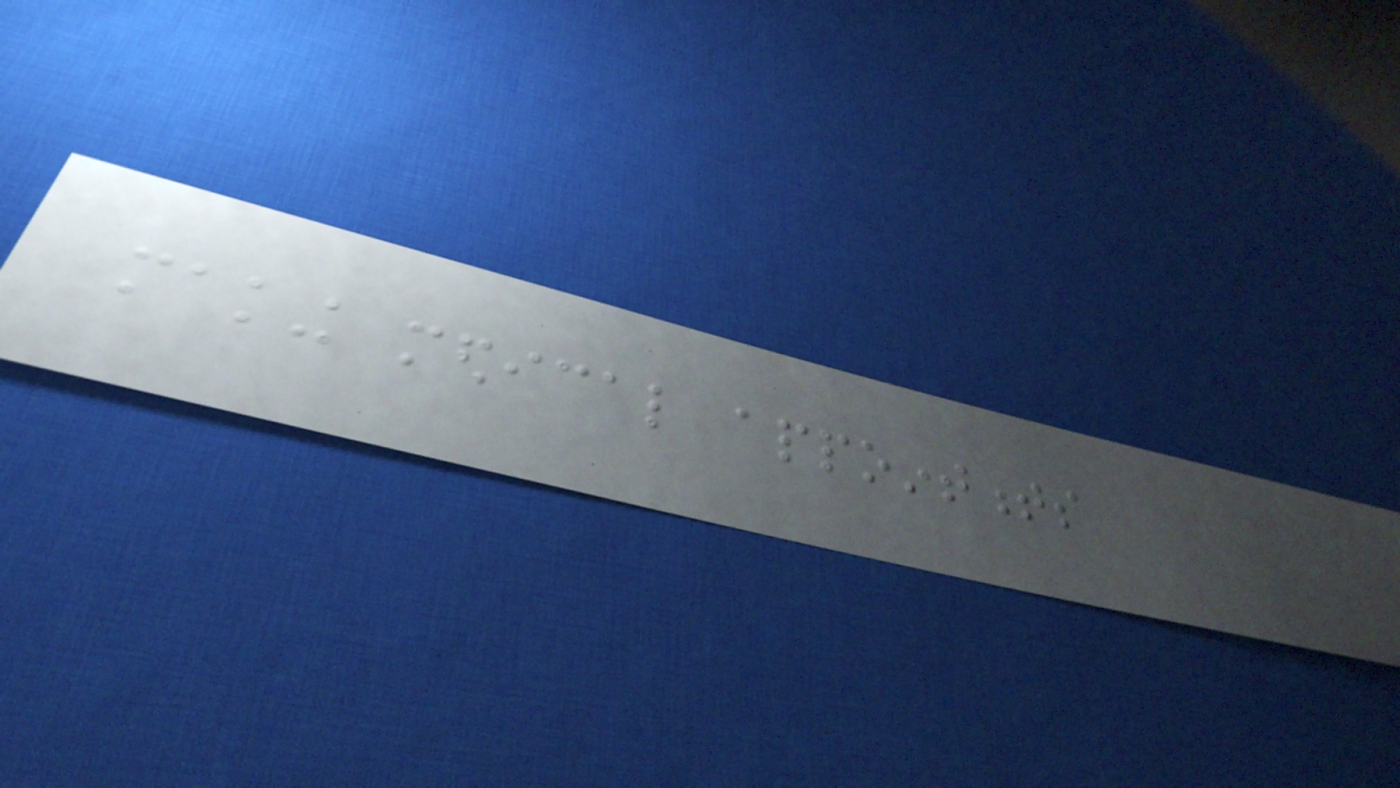making medical appointments
